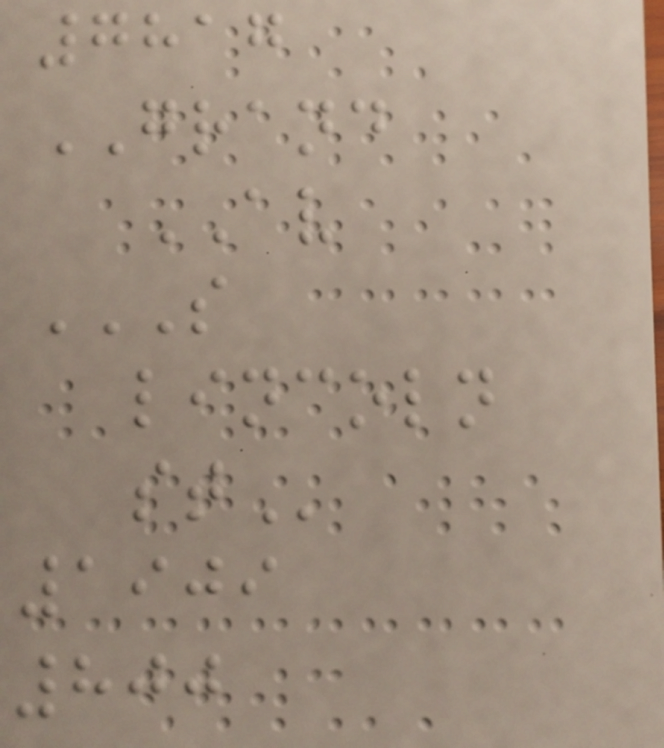7817
GRAND
AV
S
LINCOLN
ST
1909
800
